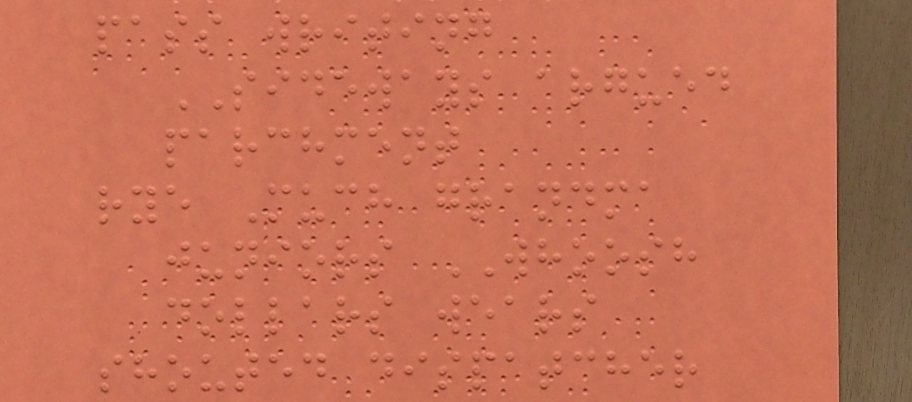pass writing
SIDEWAYS argued
parchment
rye Much grandma
juniors WHOOSH
dollars wears
shouted dispatcher
